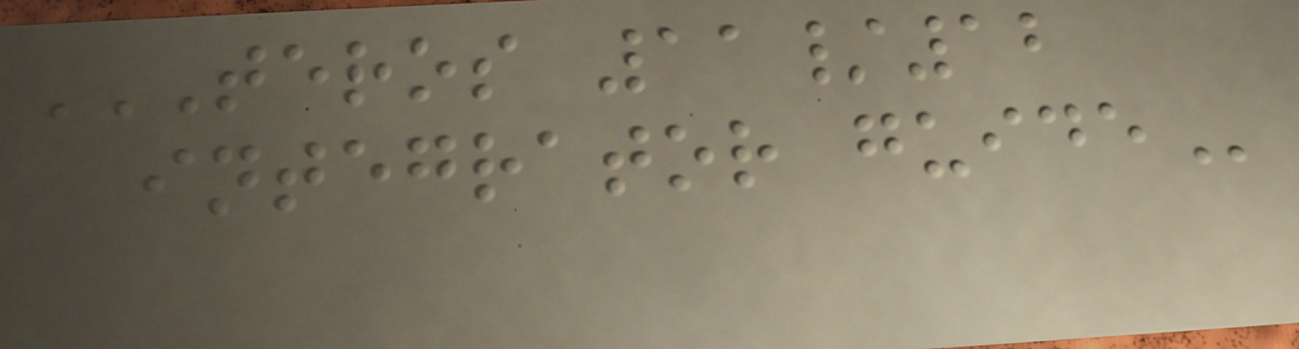TEROS 11/12
INTEGRATOR GUIDE
